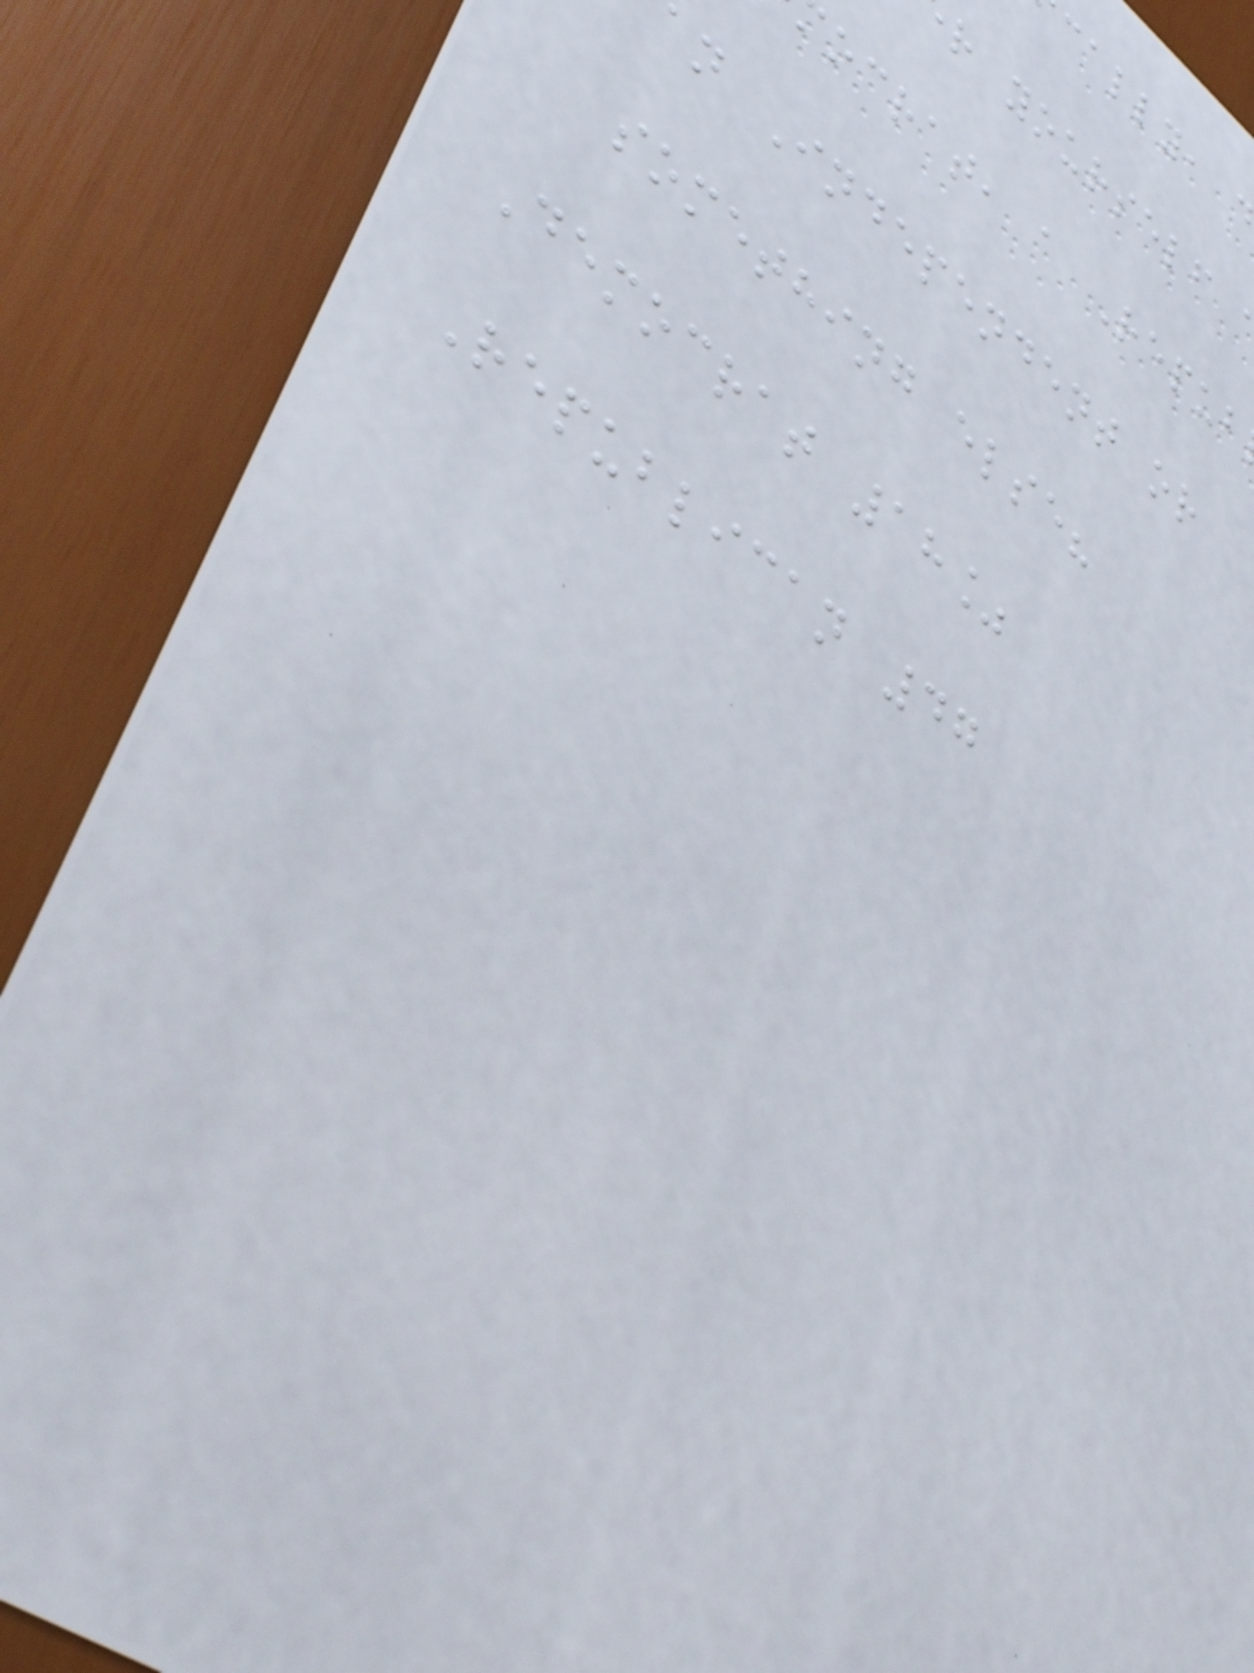r yourself
ocrat, a Repub
an Independent or
something else?
Democrat 18%
Republican 47
